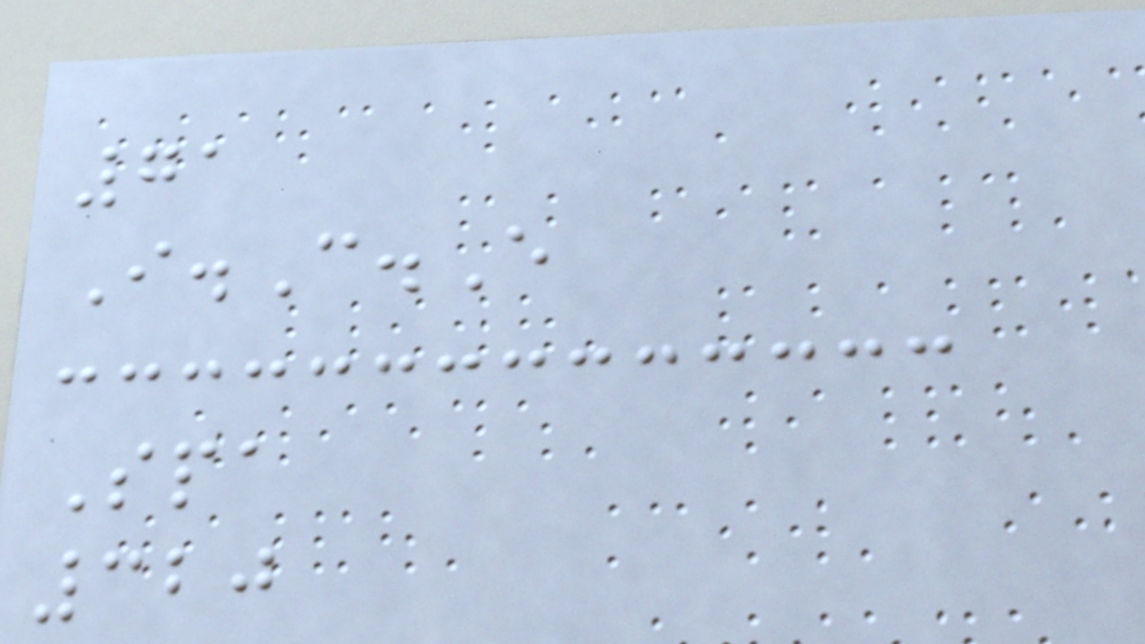71
I.C.E
Spa
320
